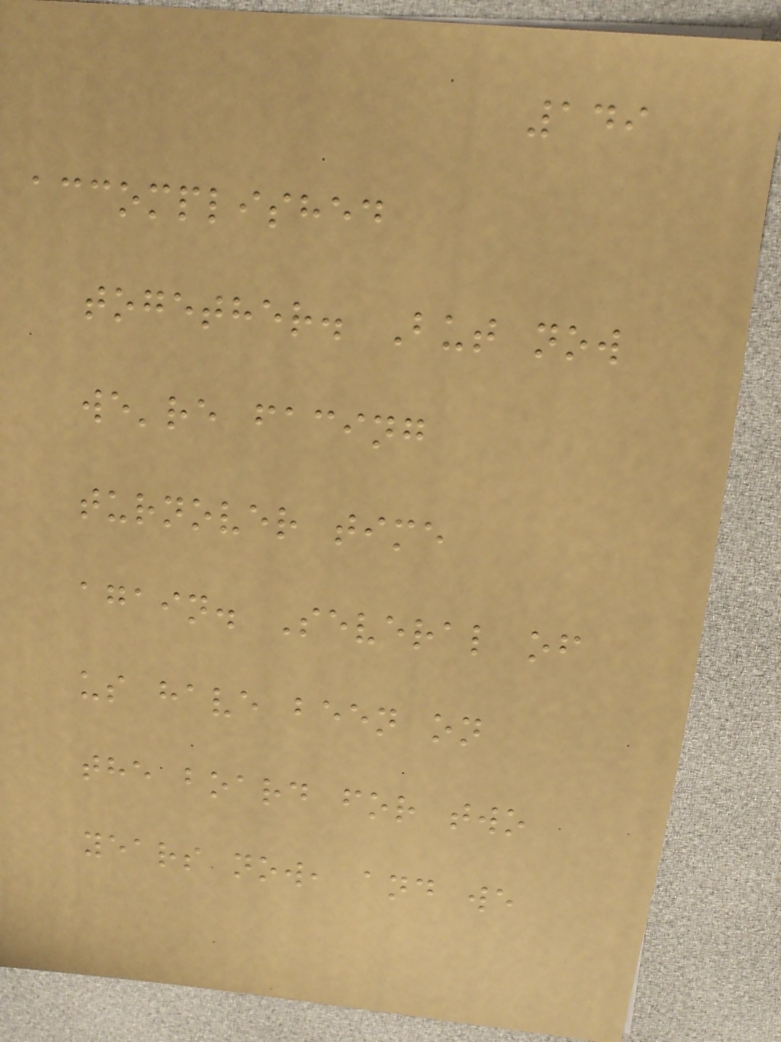149
accomplished
together. But now
we're facing
turnover time
again. Several of
us have been on
the board for two
years now, and we
